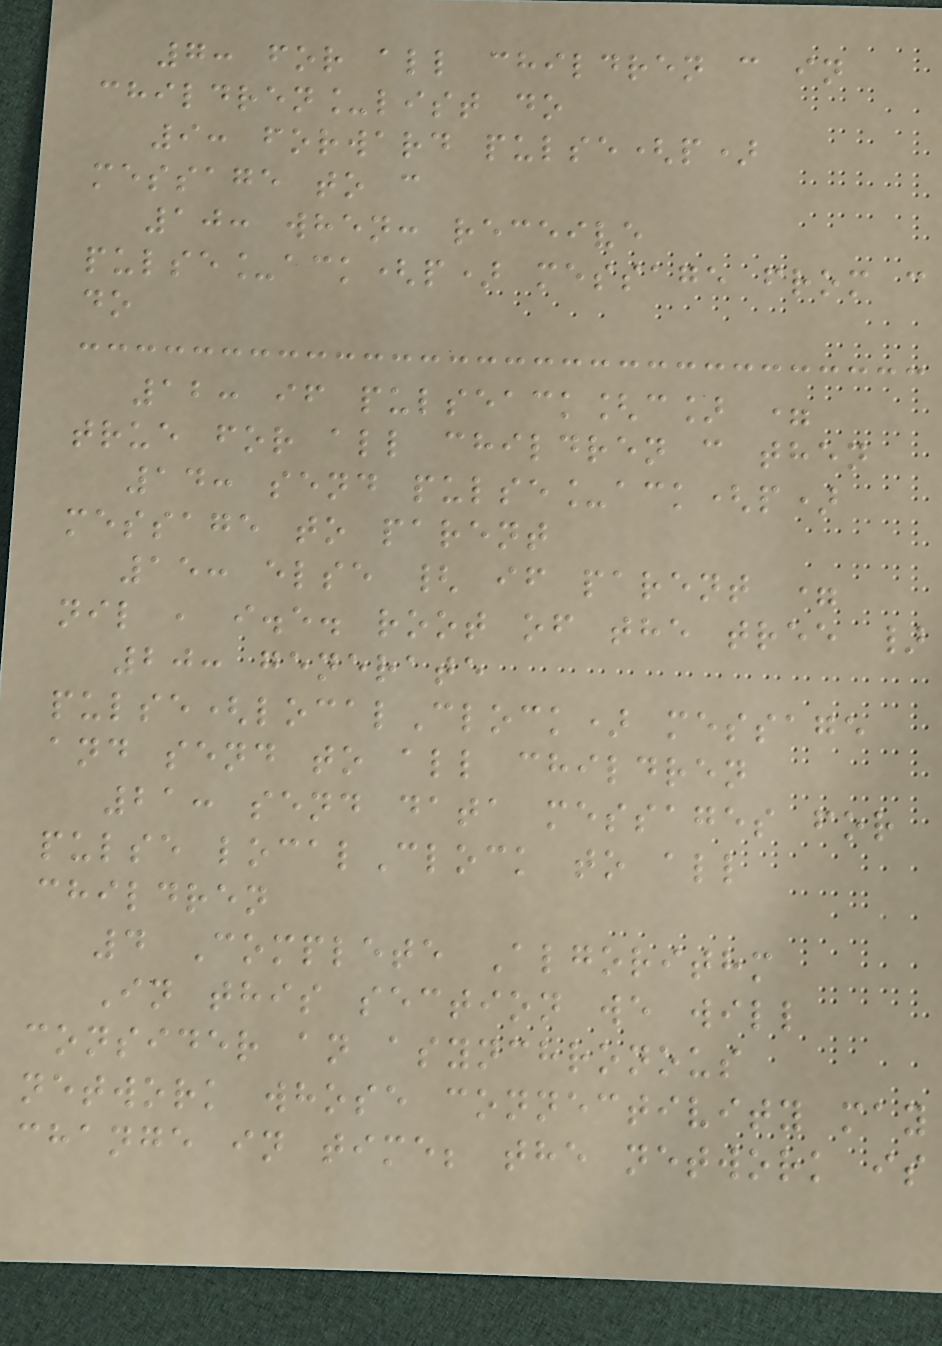7: for all children c in
children_list do
9: forward pulse(p)
message to c
10: when: receive
pulse_ack(p) message from c
do
12: if pulseack[c] =
true for all children c then
14: send pulse_ack(p)
message to parent
15: else { if parent =
nil , i.e. root of the tree }
20: generate
pulse(localClock) message
and send to all children
21: send data messages for
pulse localClock to all
children
4 Complete Algorithm
In this section we will
consider an asynchronous
network whose connectivity may
change in time; the network is
